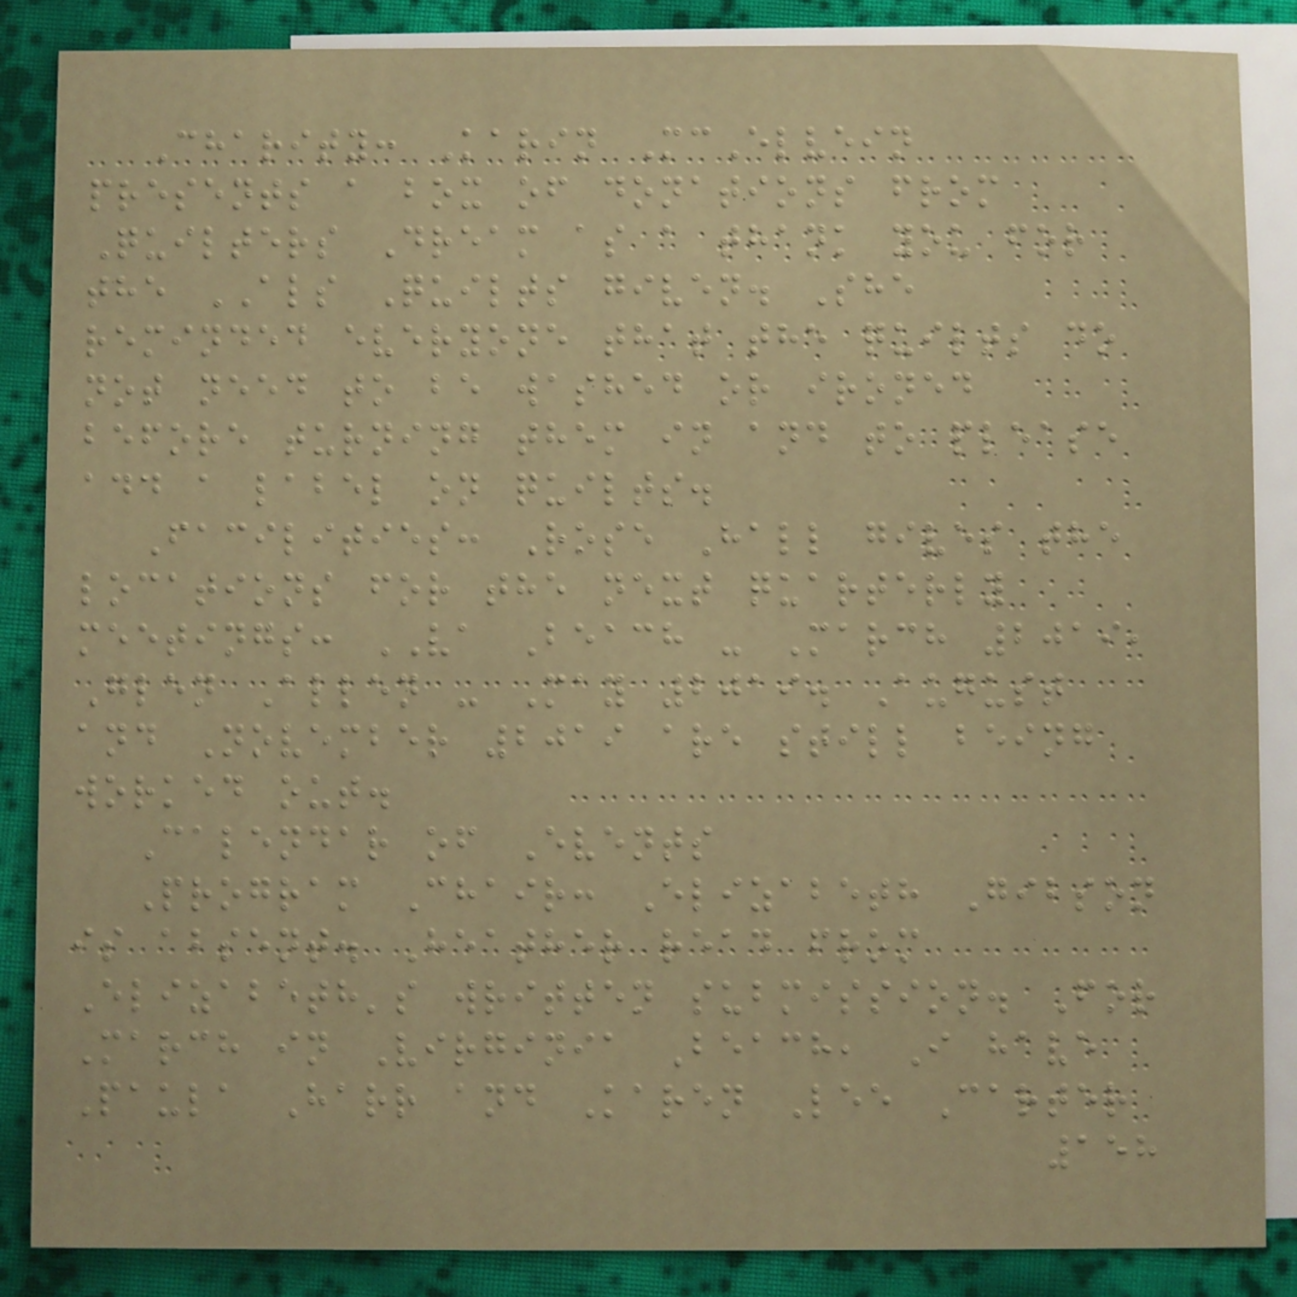Charity: Karin McElvein
presents a box of donations from
Quilters Dream as a thank you for
the ALS Quilts given. She
reminded everyone that the quilts do
not need to be washed or ironed
before turning them in and to please
add a label on quilts.
Facilities: Rose Hall gives the
locations for the next quarterly
meetings: VA Beach - March 2019,
Glen Allen - May 2019. August
and November 2019 are still being
worked out.
Calendar of Events
Program Chair: Elizabeth Gibson
is absent. Heather read from
Elizabeth's written submission. For
March in Virginia Beach, I have
Paula Harr and Karen Lee Carter
158
